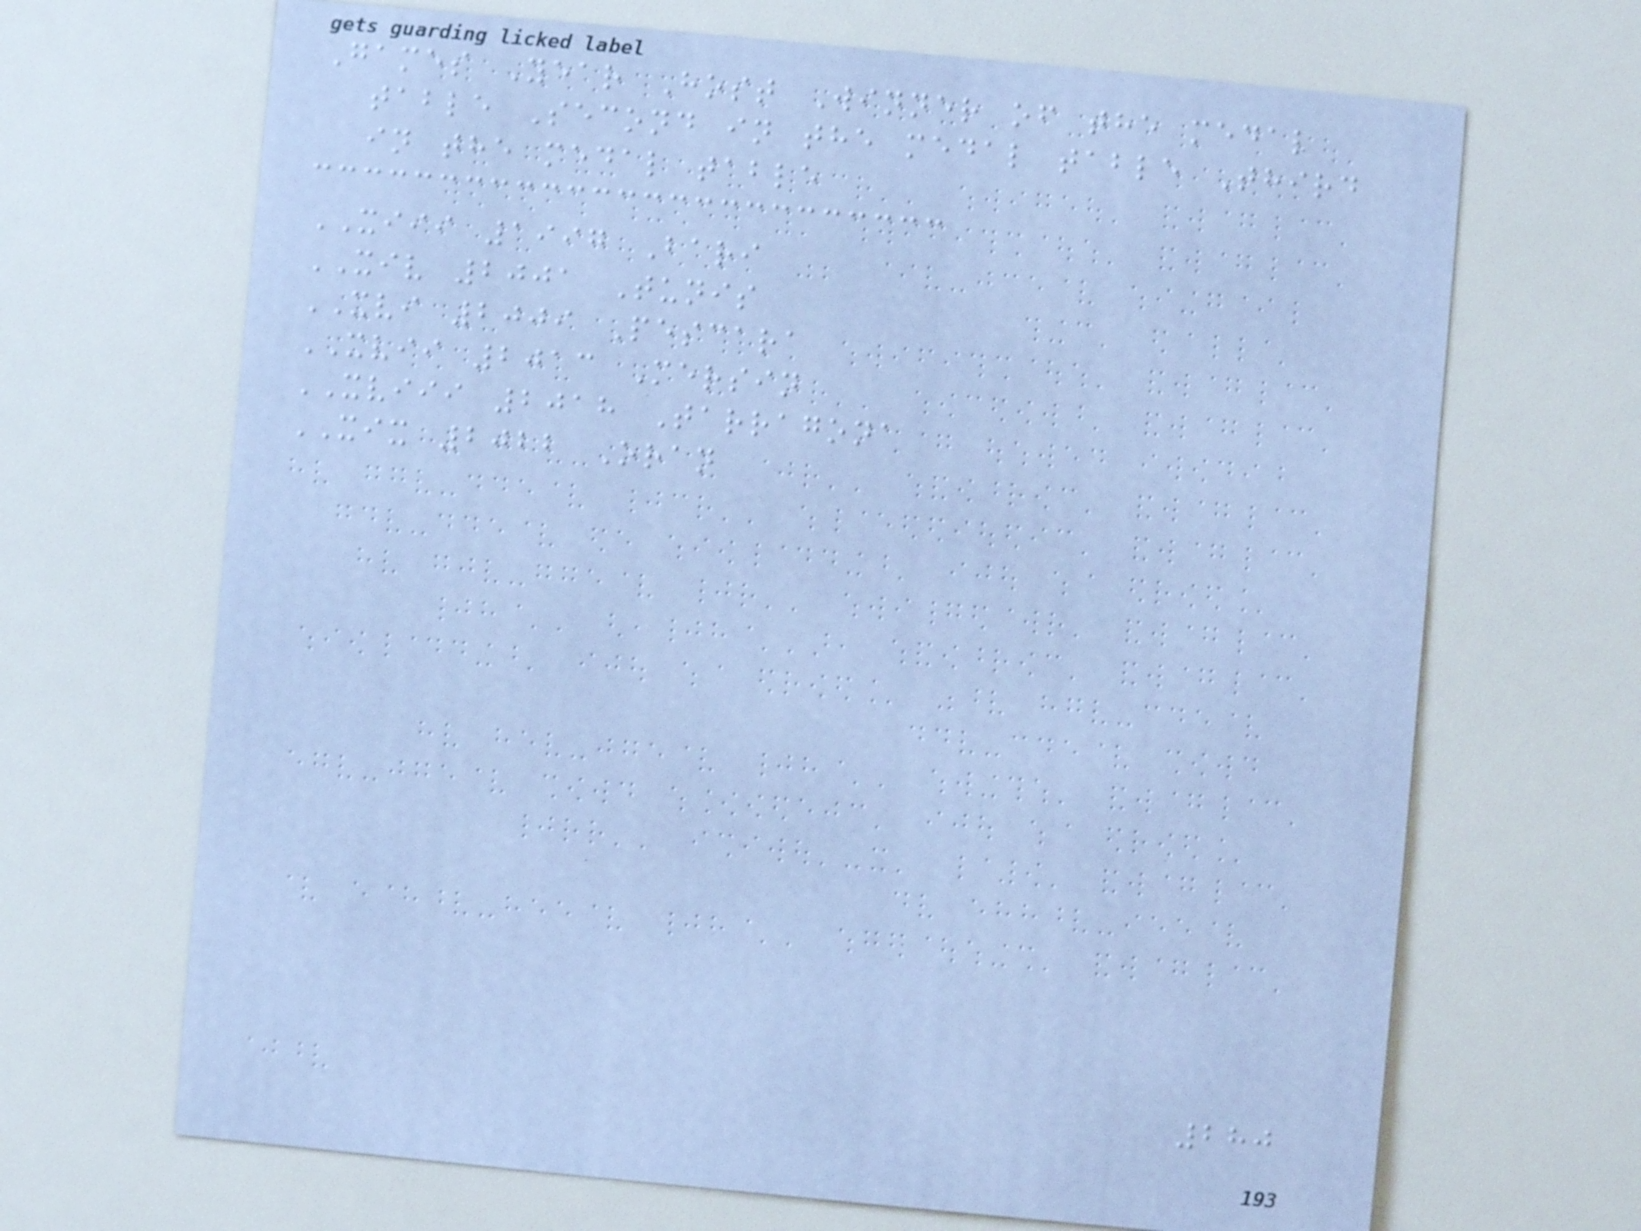Games Year Host Winner of the medal
table Second in the medal table Third
in the medal table
XIII 1997 Bari
XIV 2001 Tunis
XVI 2009 Pescara
XVII 2013 Mersin
XVIII 2018 Tarragona
XIX 2022 Oran
280
